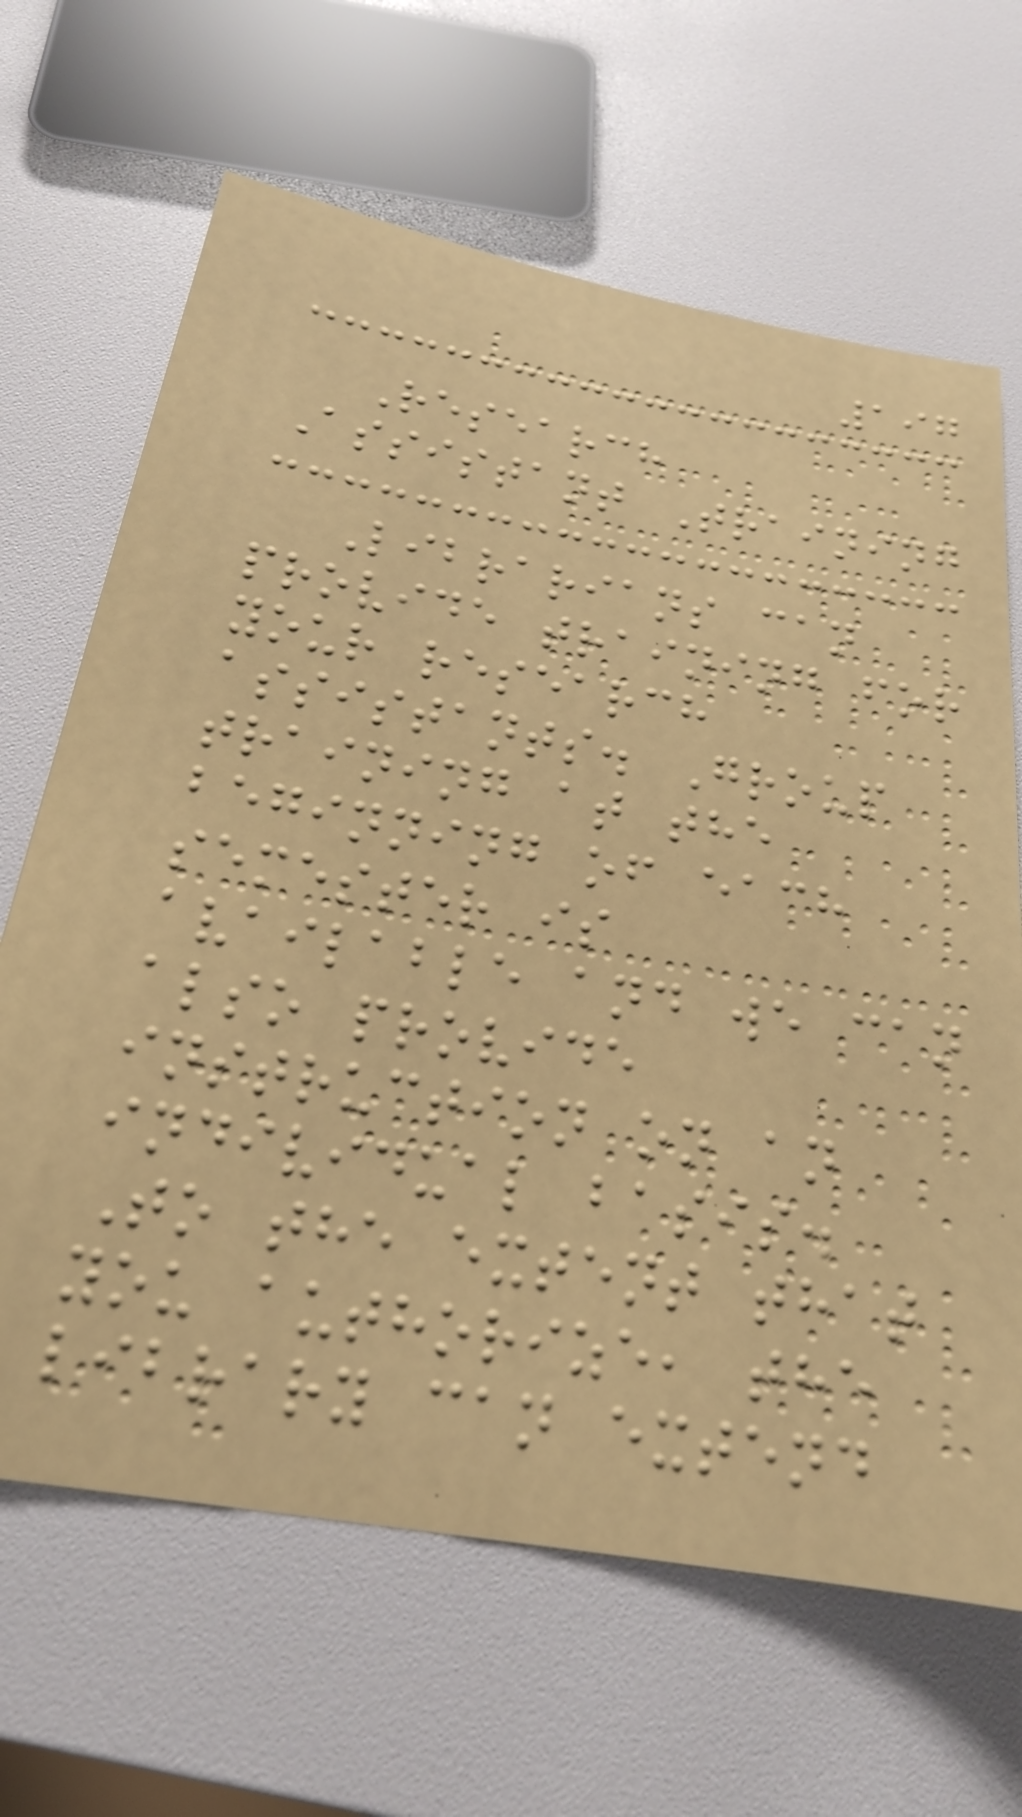197
Research
Assistant Training
Librarians can
provide training for
your research
assistants. Group
training at the
beginning of each
semester is
available and we can
also provide
instruction on an
individual basis.
To the extent that
you authorize, the
library can extend
